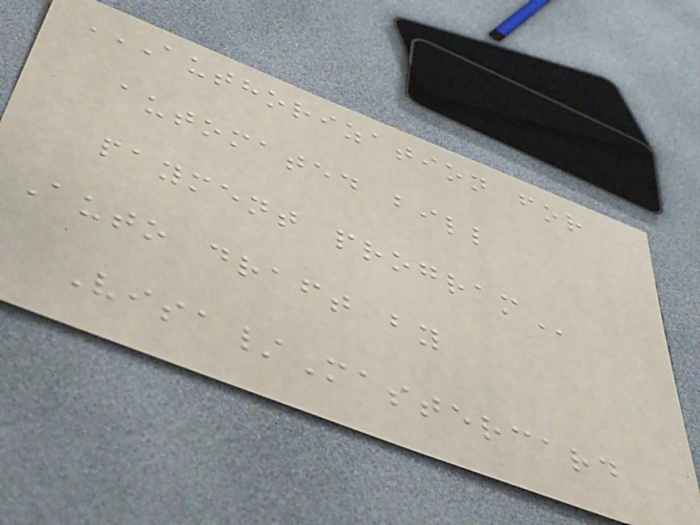AUTHORIZATION FOR
AUTOMATED BILL
PAYMENT PROGRAM
Auto draft by
Visa/Mastercard
